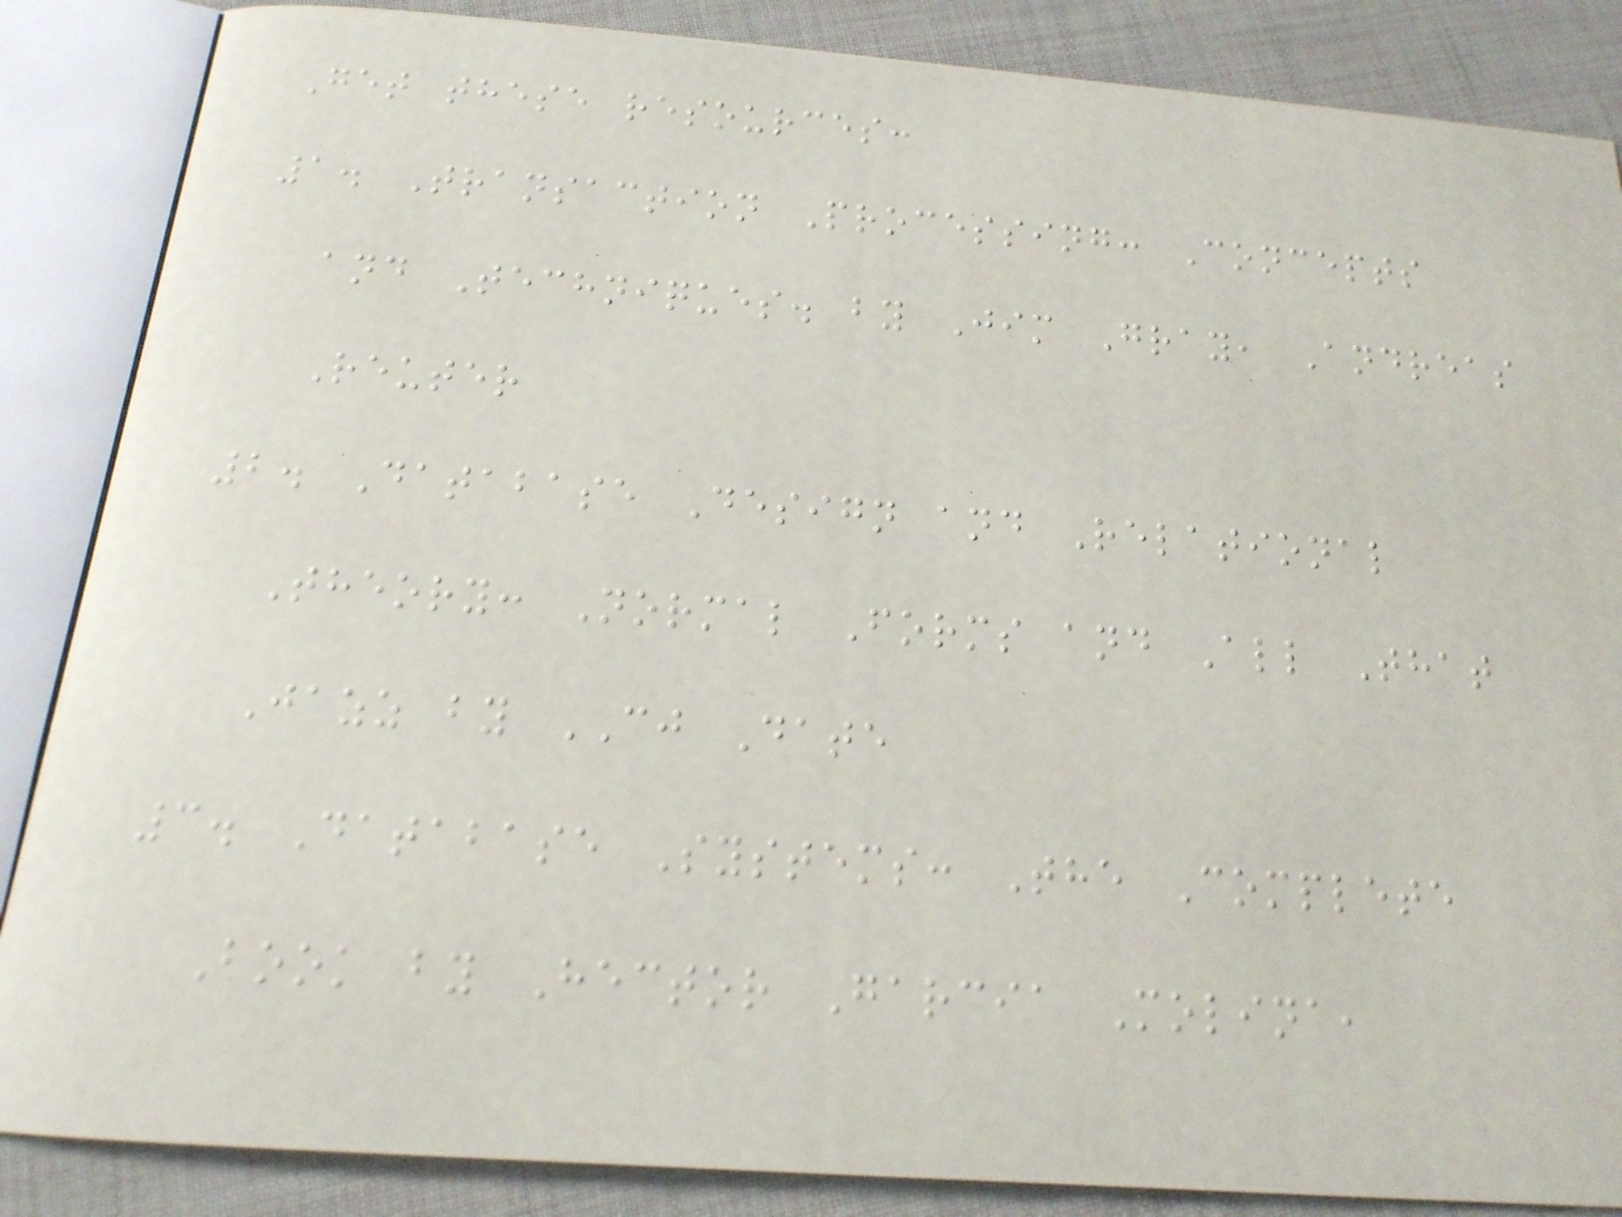Get these resources:
1. Transaction Processing: Concepts
and Techniques. by Jim Gray, Andreas
Reuter
2. Database Design and Relational
Theory: Normal Forms and All That
Jazz by CJ Date
3. Database Systems: The Complete
Book by Hector Garcia Molina,
